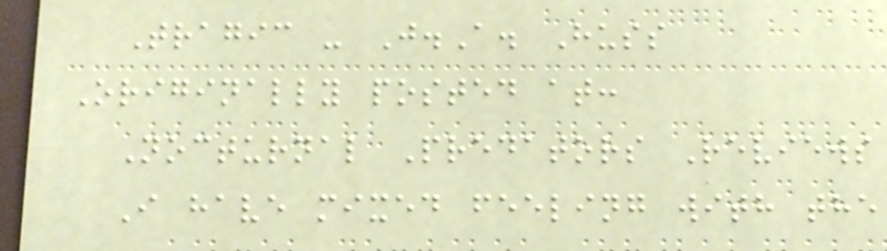Tragic - J.A. Huss
Originally posted at:
Nocturnal Predators Reviews
I have mixed feeling with the
